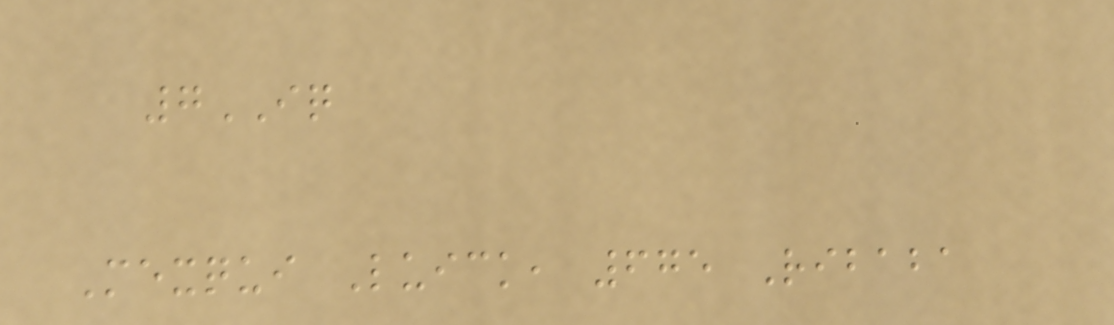7IQ
Mexqui Luick, 675 Ribaba
